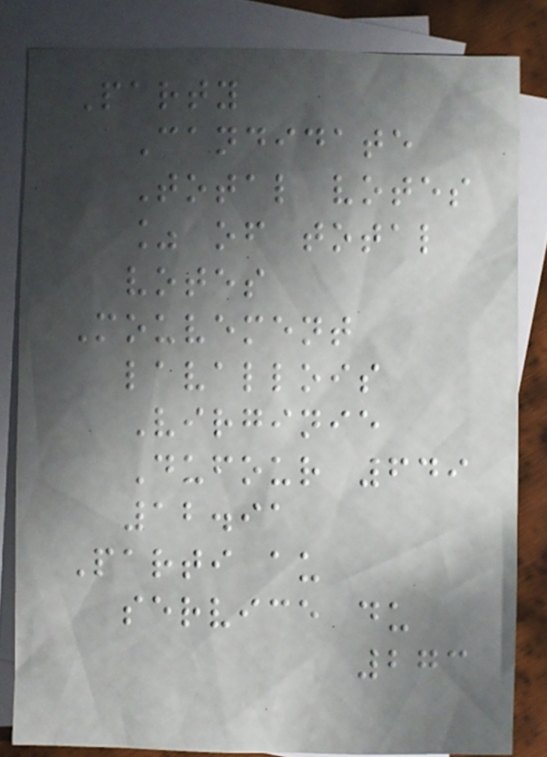Party
Candidate
Total votes
% of total
votes
Mouvement
lavallois
Virginie
Dufour 649
12.91
Parti au
service du
273
